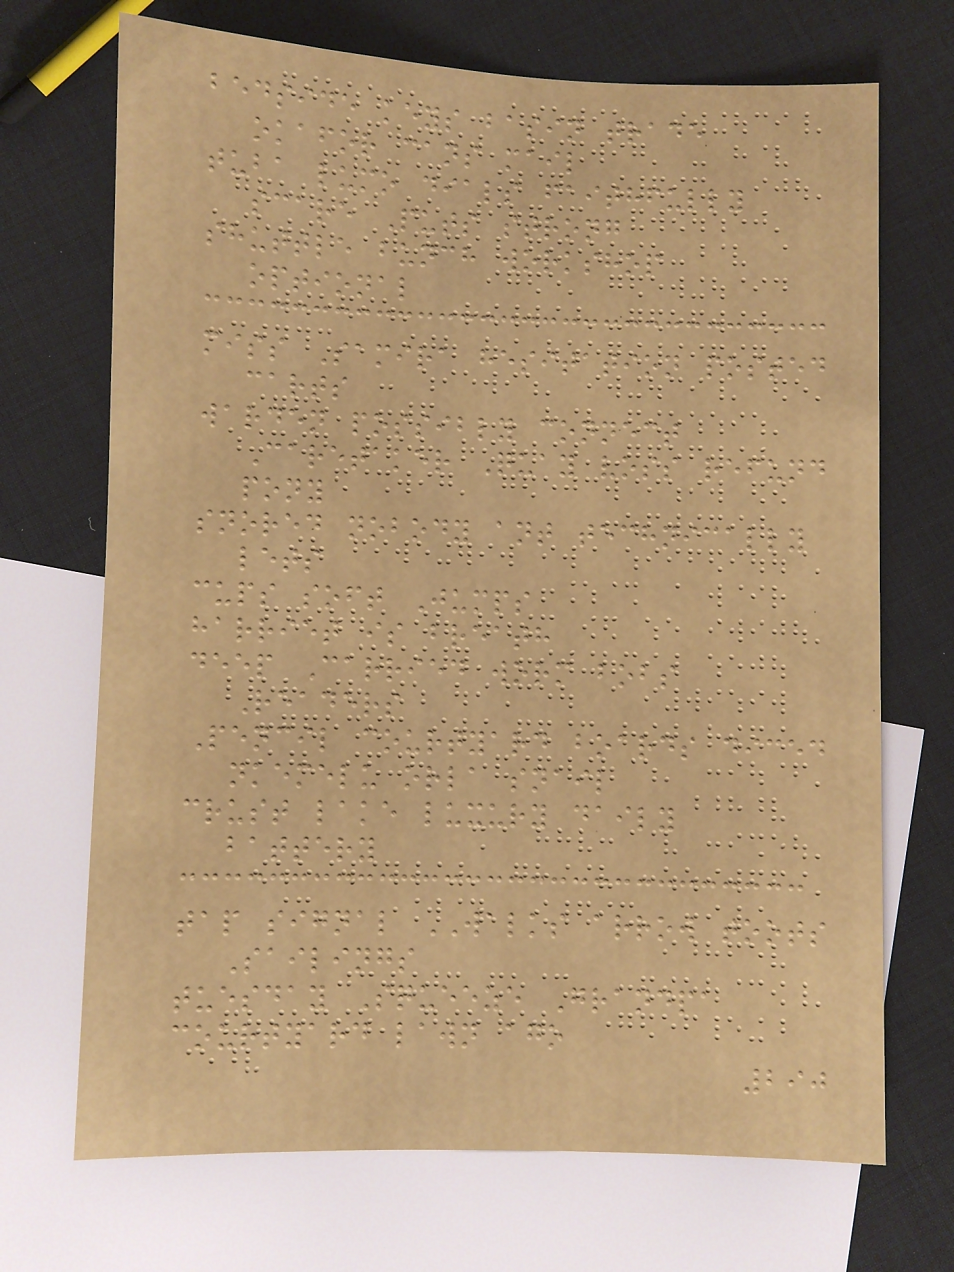bedside keys basin trade
okafor cans mail
tuba lumo dials faithfully
scare Puts strong
shuttle bunch workshop
optional
miss Samira hesitation posted
carts
warden possibly connect
Caretaker Quay voss refund
pony
snored nobody ant technically
lets
cups soft Jumps
harriet is breath
deep Carried worm bobs
Readers
Pencil courtyard boards diced
nkemelu orla snail
crust lake luxury daily
battery
tap signal WALKS arrow toots
Sailings
tuesday Squeeze Grandpa
courtyard lawn ago
290
